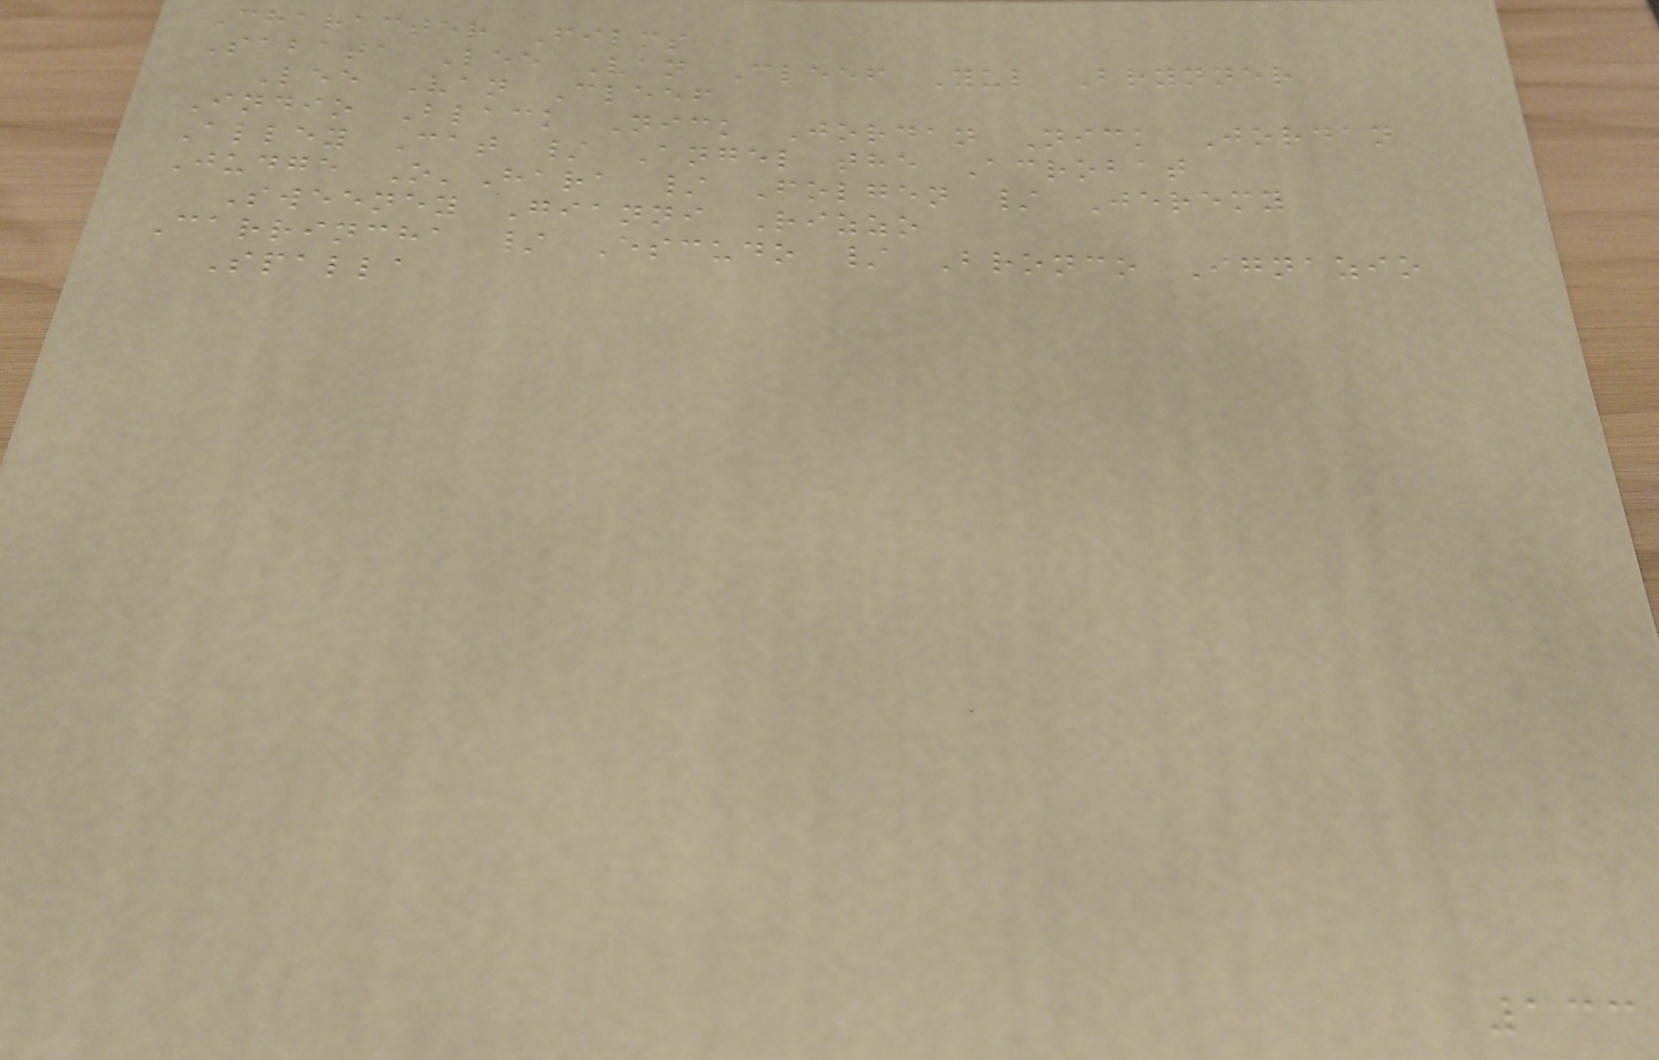Character Films
Sabata Lee Van Cleef Yul Brynner
Lee Van Cleef
Indio Black Nick Jordan Nick Jordan
Alley Cat / Angel the Acrobat
Judge O'Hara / Folgen / Jeremy
Sweeney Gianni Rizzo
Carrincha / Escudo / Bronco Ignazio
Spalla
133
